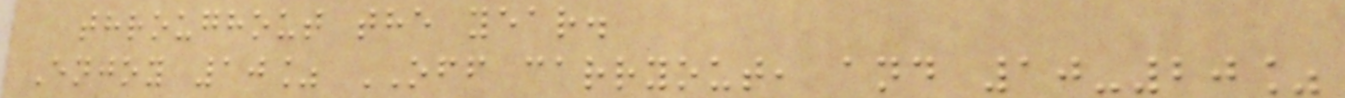throughout the year.
Enjoy 10% OFF carryout, and 10-20%
